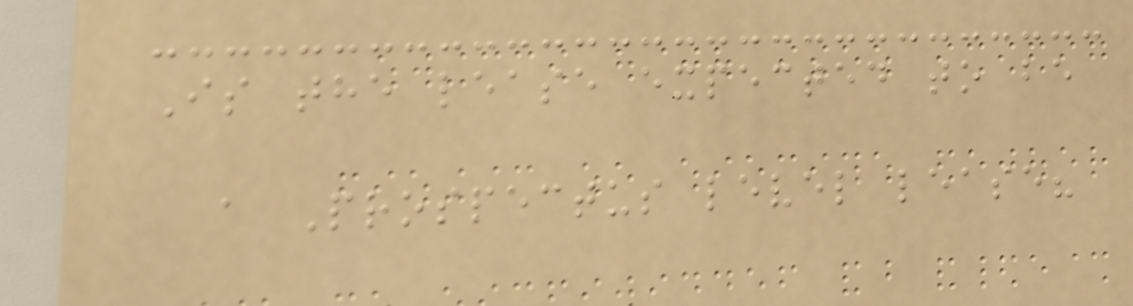Is the lease expected to be
a Prospectus level lease?
